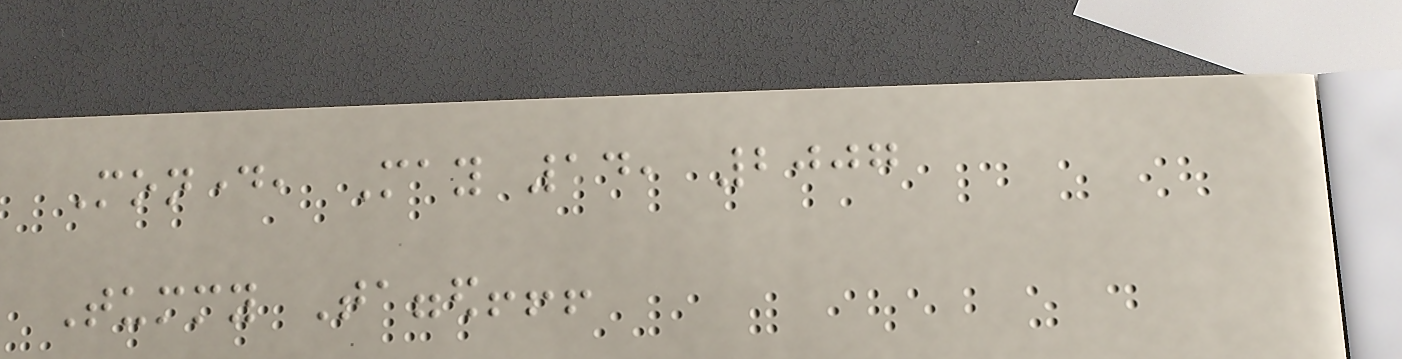Monday, May 14, 2007
Tummy Tagged!!!
